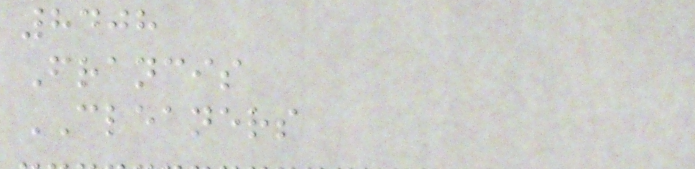8408
Francis
CLEANERS
